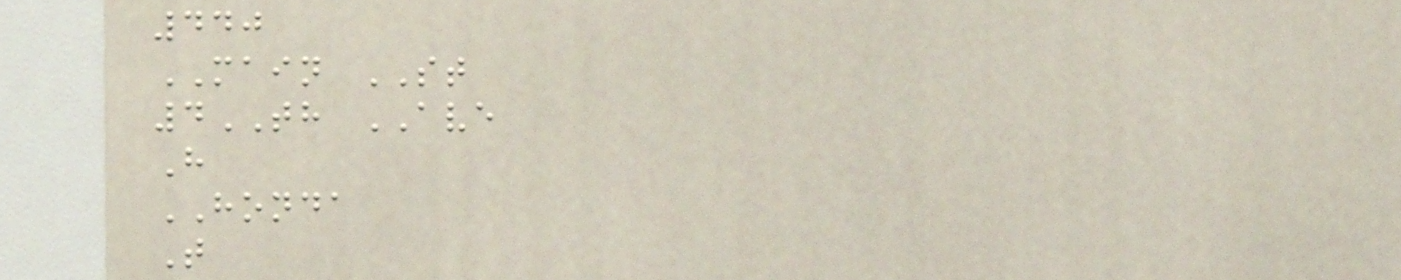440
MAIN ST
4TH AVE
H
HONDA
T
